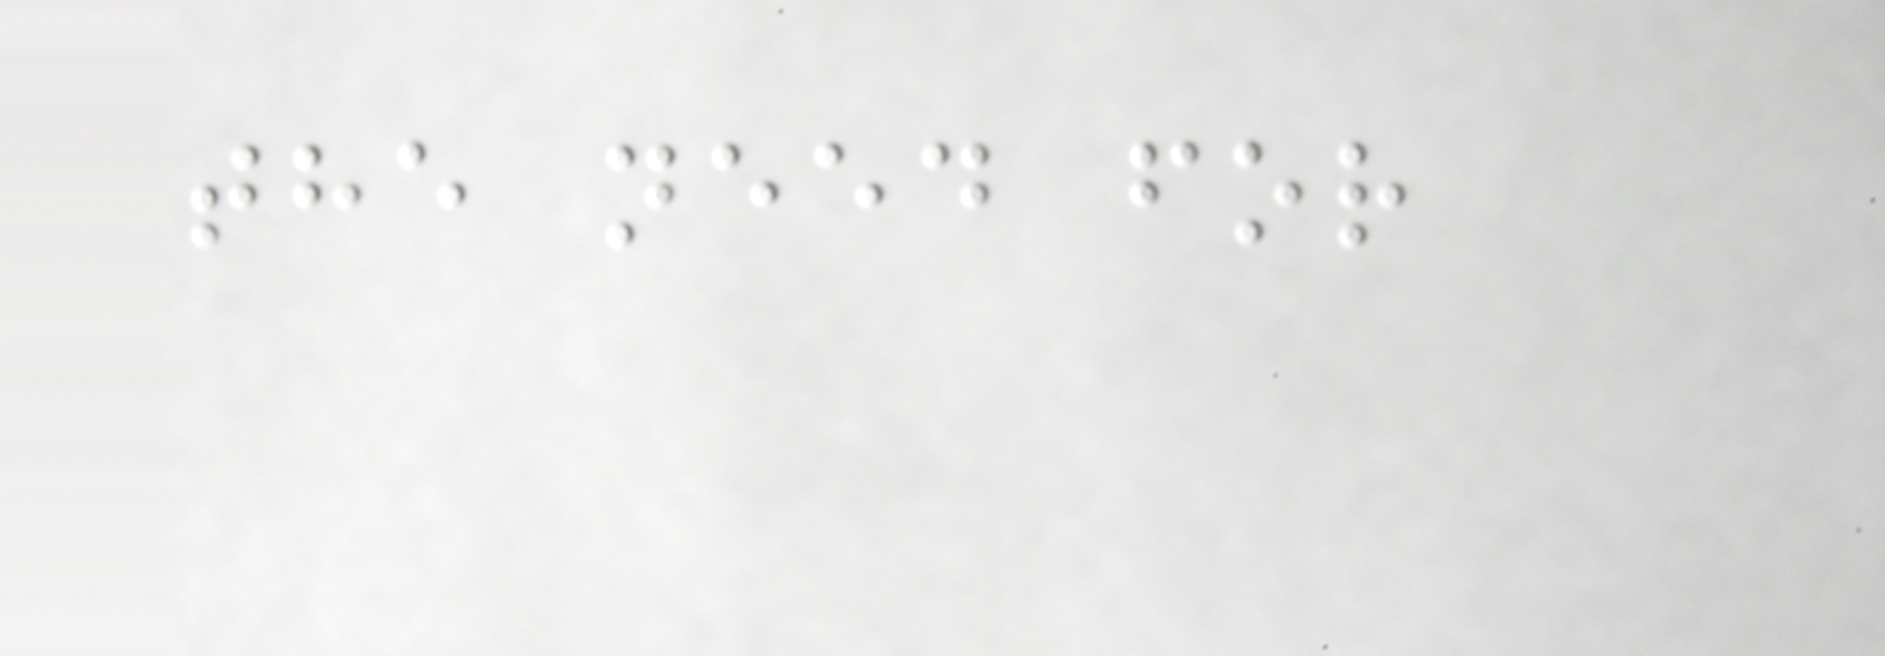the need for
